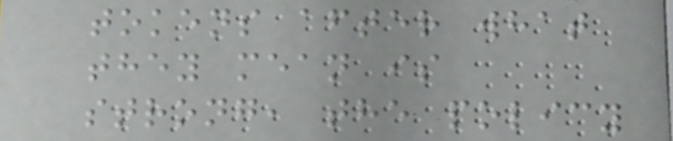tokens after what
they mean is
strong, the policy
